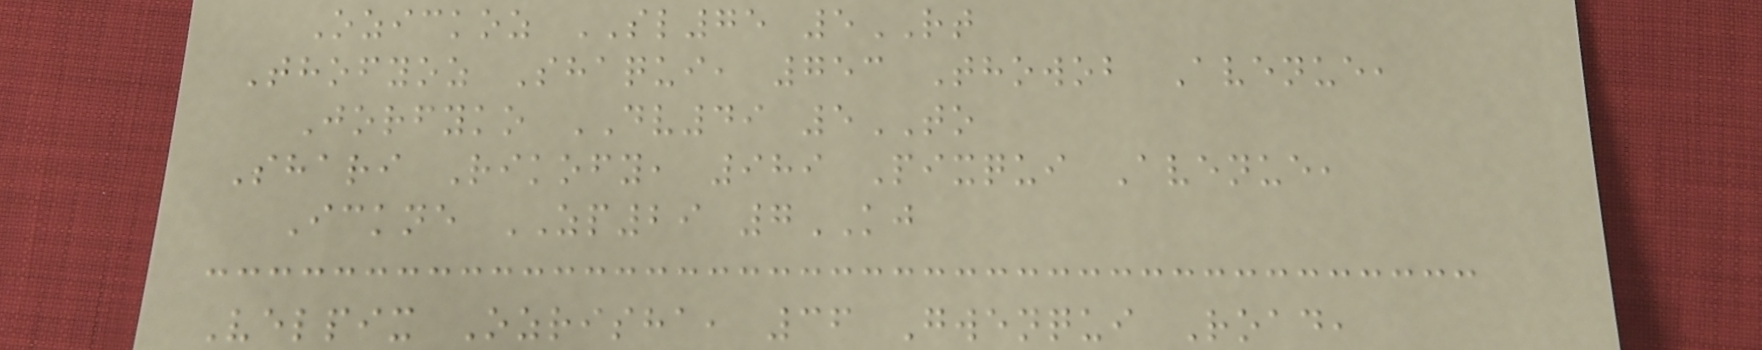Ozickoz SL75 5RT
Thofyoz Shaqui, 753 Thowob Avenue,
Jorfyko DV49 5TO
Shari Rikofy, 989 Pixqui Avenue,
Ickne ZP29 7KJ
Velpix Ozrisha, 36 Gwenqui Road,
